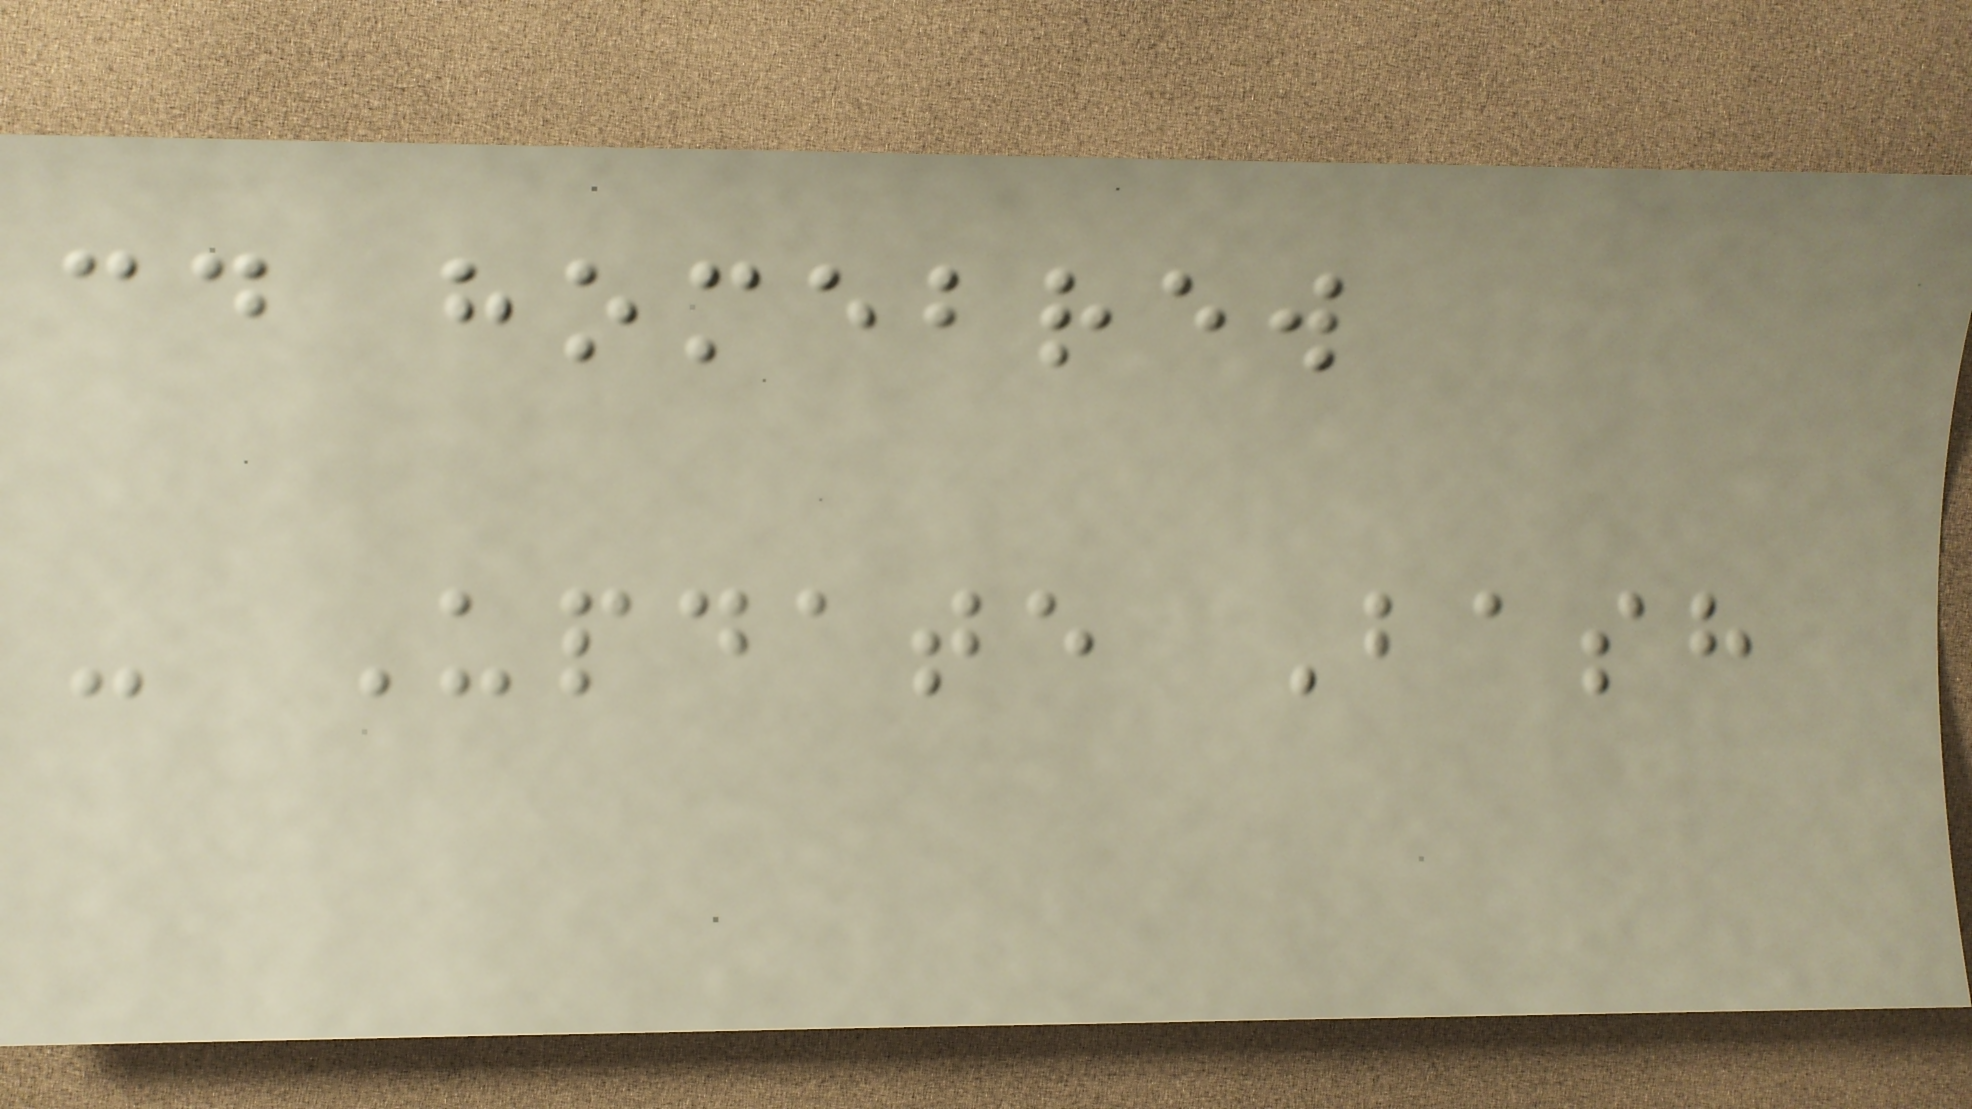cd homebrew
- Update Bash
